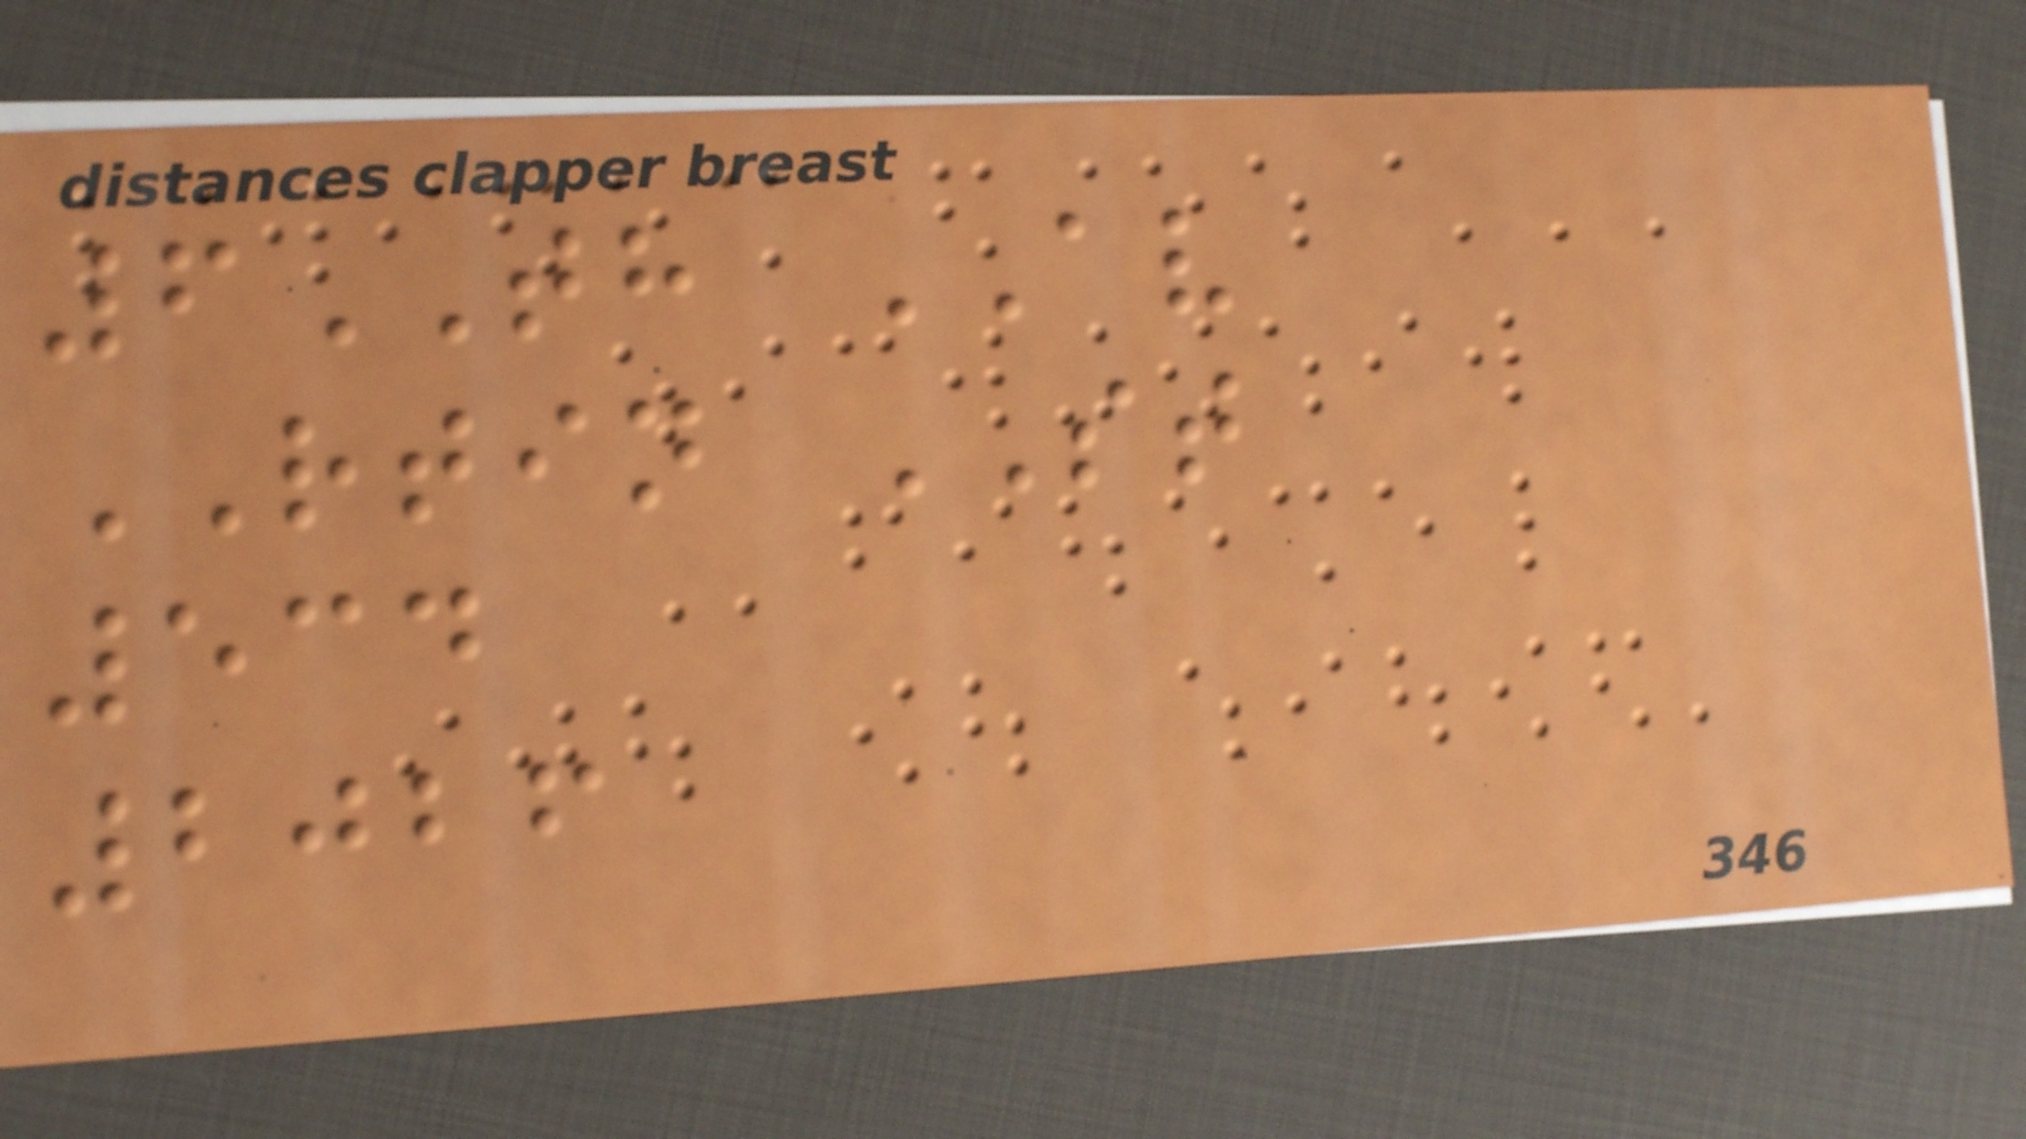6TH AV
RTIN ST
534
2026
